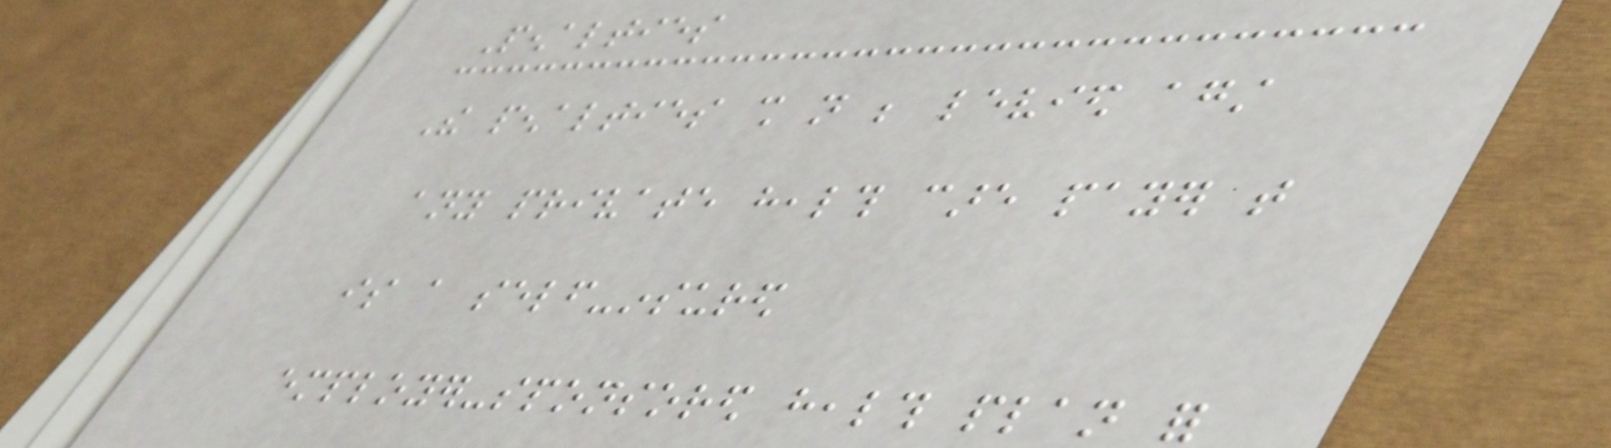Penalties
The penalties shall not be levied against
any private health care payer that
is a self-insured
employer-sponsored health plan for
